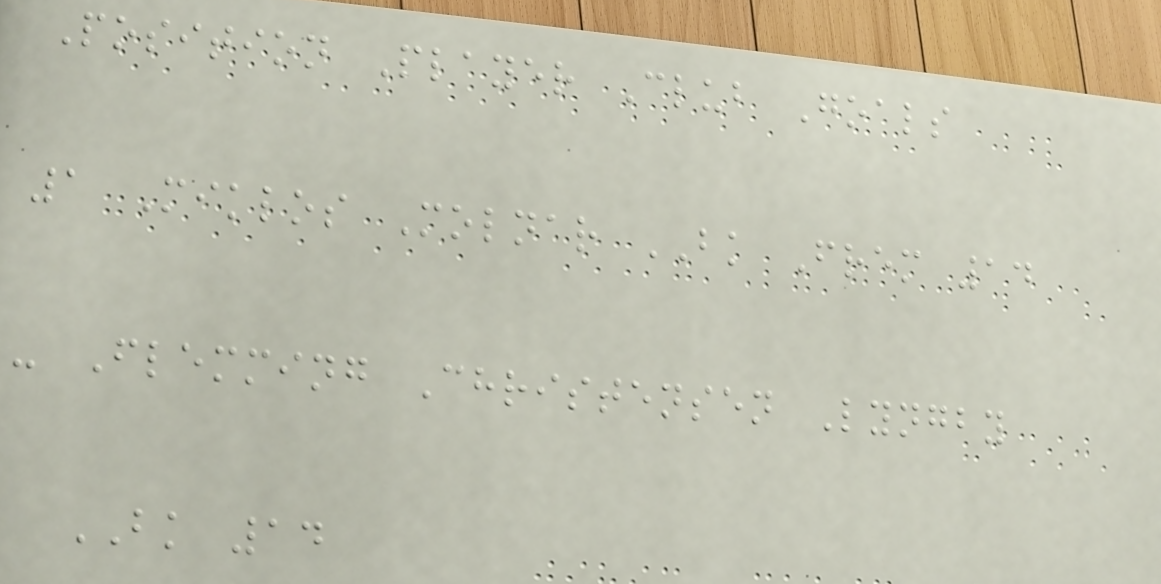Position Player Club Goals
1 Miklos Molnar BK Frem 14
- Flemming Christensen Lyngby
BK 14
